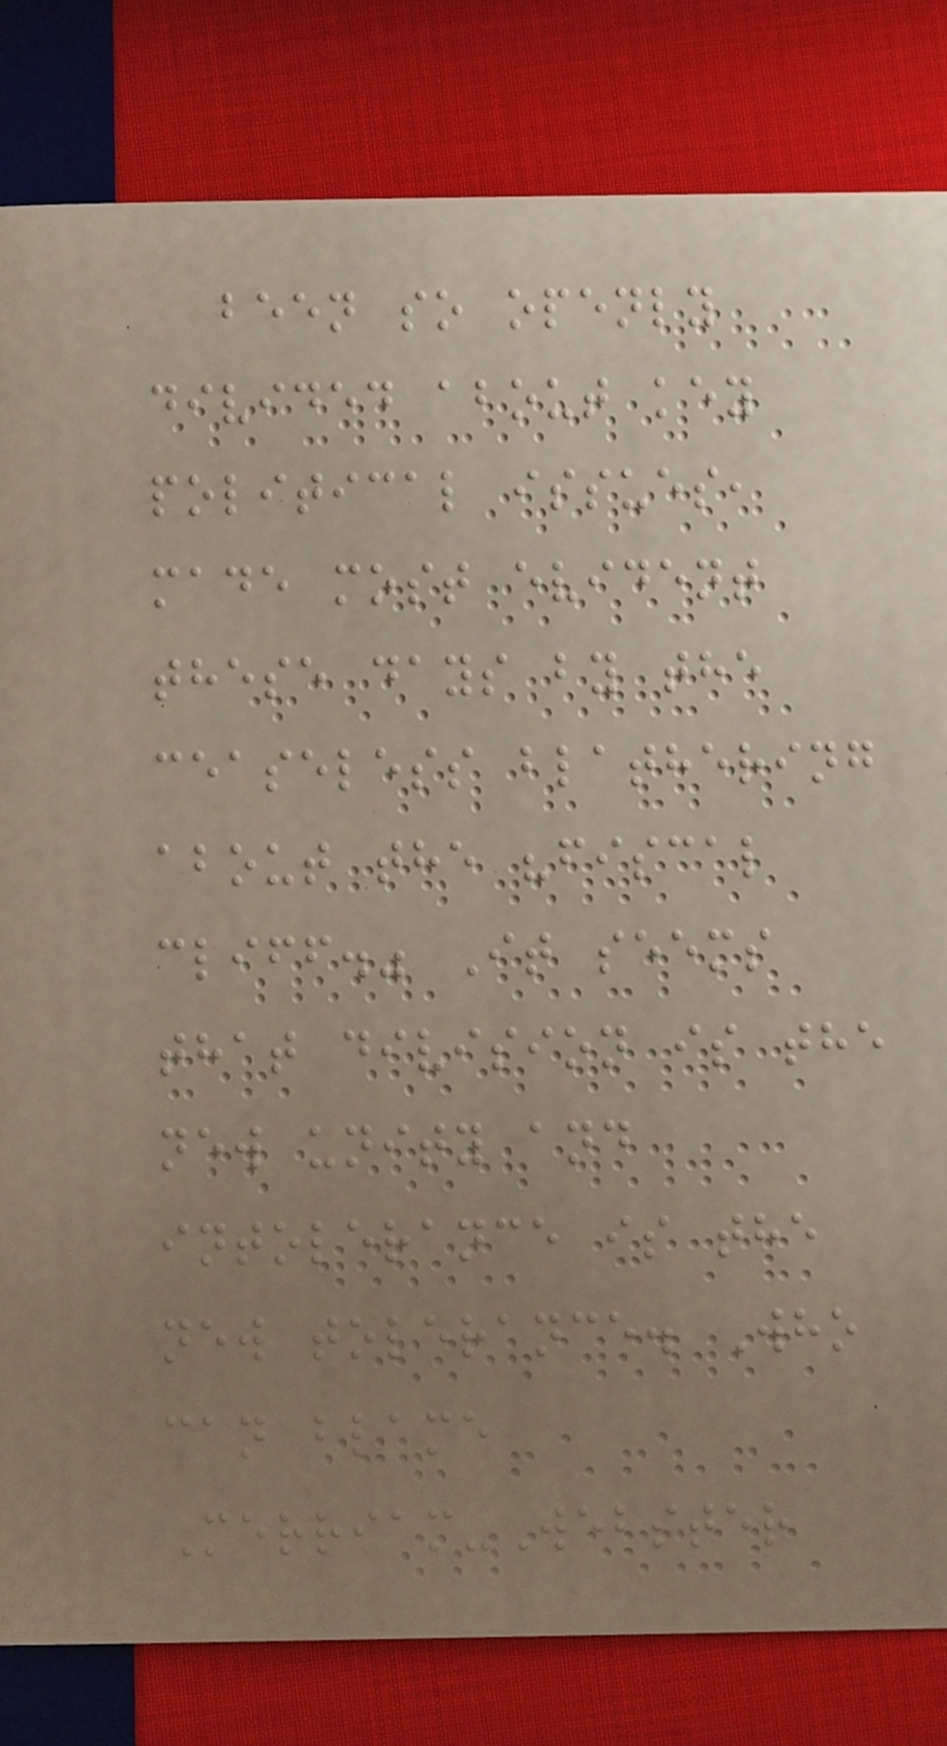been so openly
divided about key
political issues,
made most evident
these days by the
ceaseless blathering
about the "fiscal
cliff." It seems
that division is the
new unity and
intolerance is the
new tolerance. Who
can blame
Merriam-Webster
